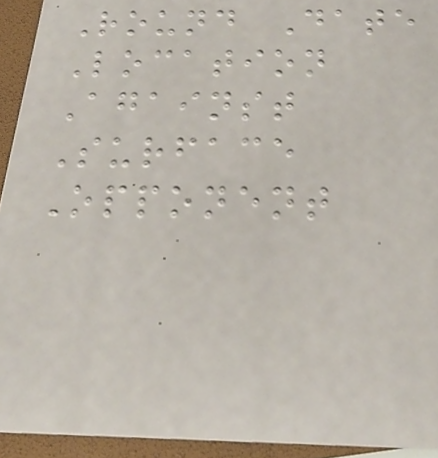Round Date
Location
Against
Surface
Opponent
